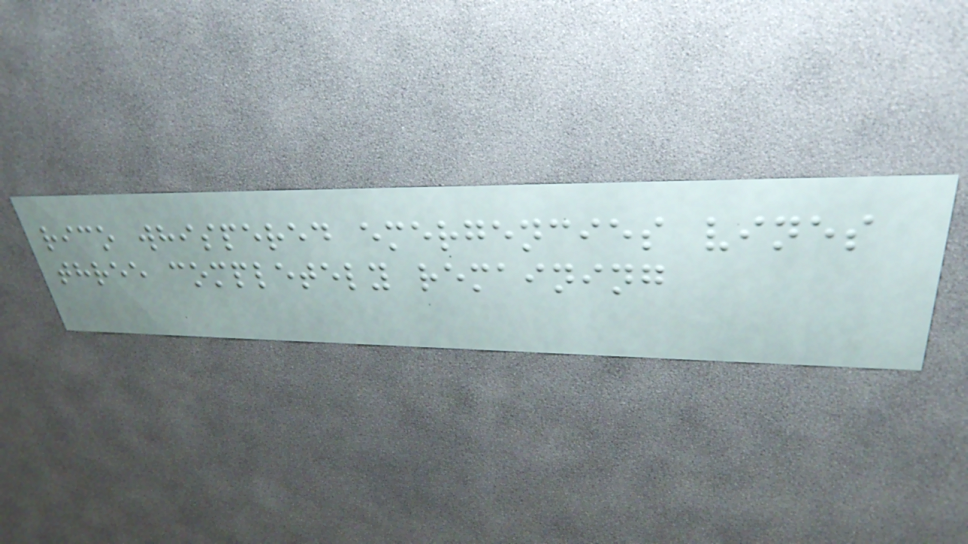rico whispered emergencies vines
three completely remaining
